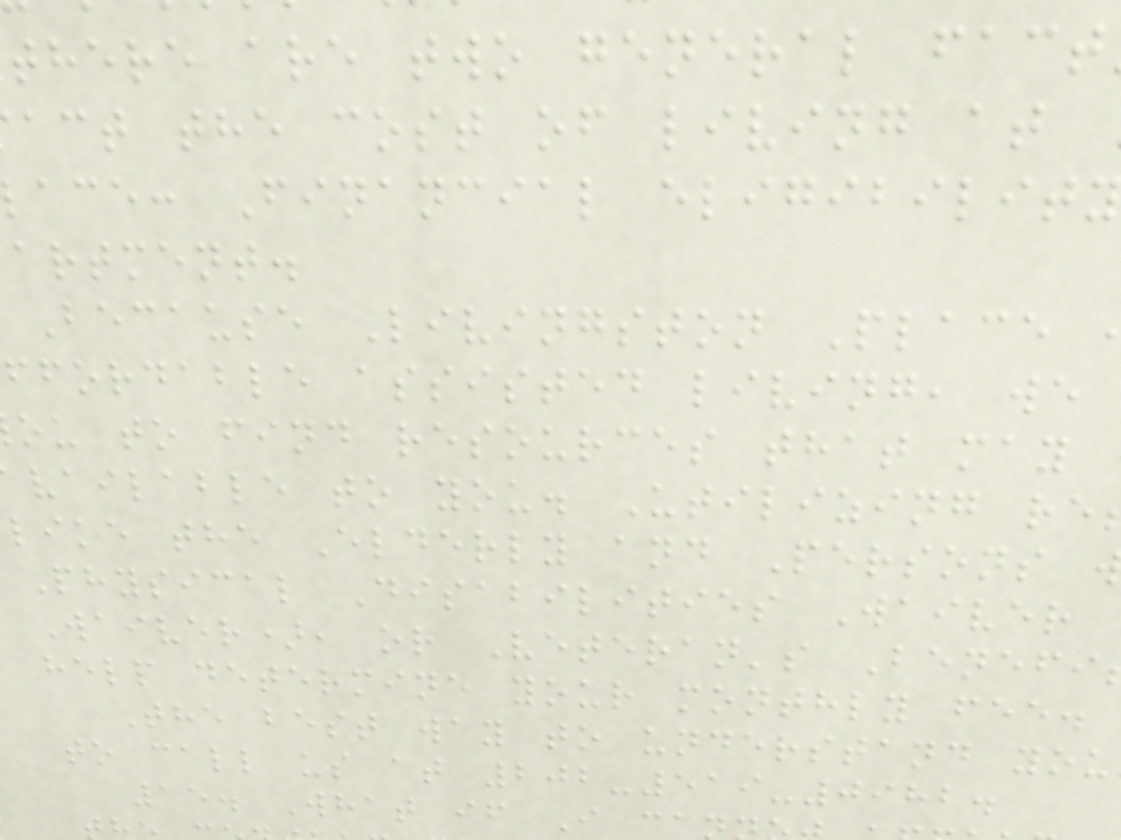there are two general fact
act the cost of living at
ace: Financial eligibilit
artment.
Because Livingston Place
ffordable assisted living, we
ou to find resources that may
vailable to you. Utilizing re
like the Elderly and Persons
Physical Disabilities Waiver
Waiver), or Veteran's Benefi
help determine your monthly fee.
The best way to understand you
to call us at 202-519-0982.
15. What if I c
